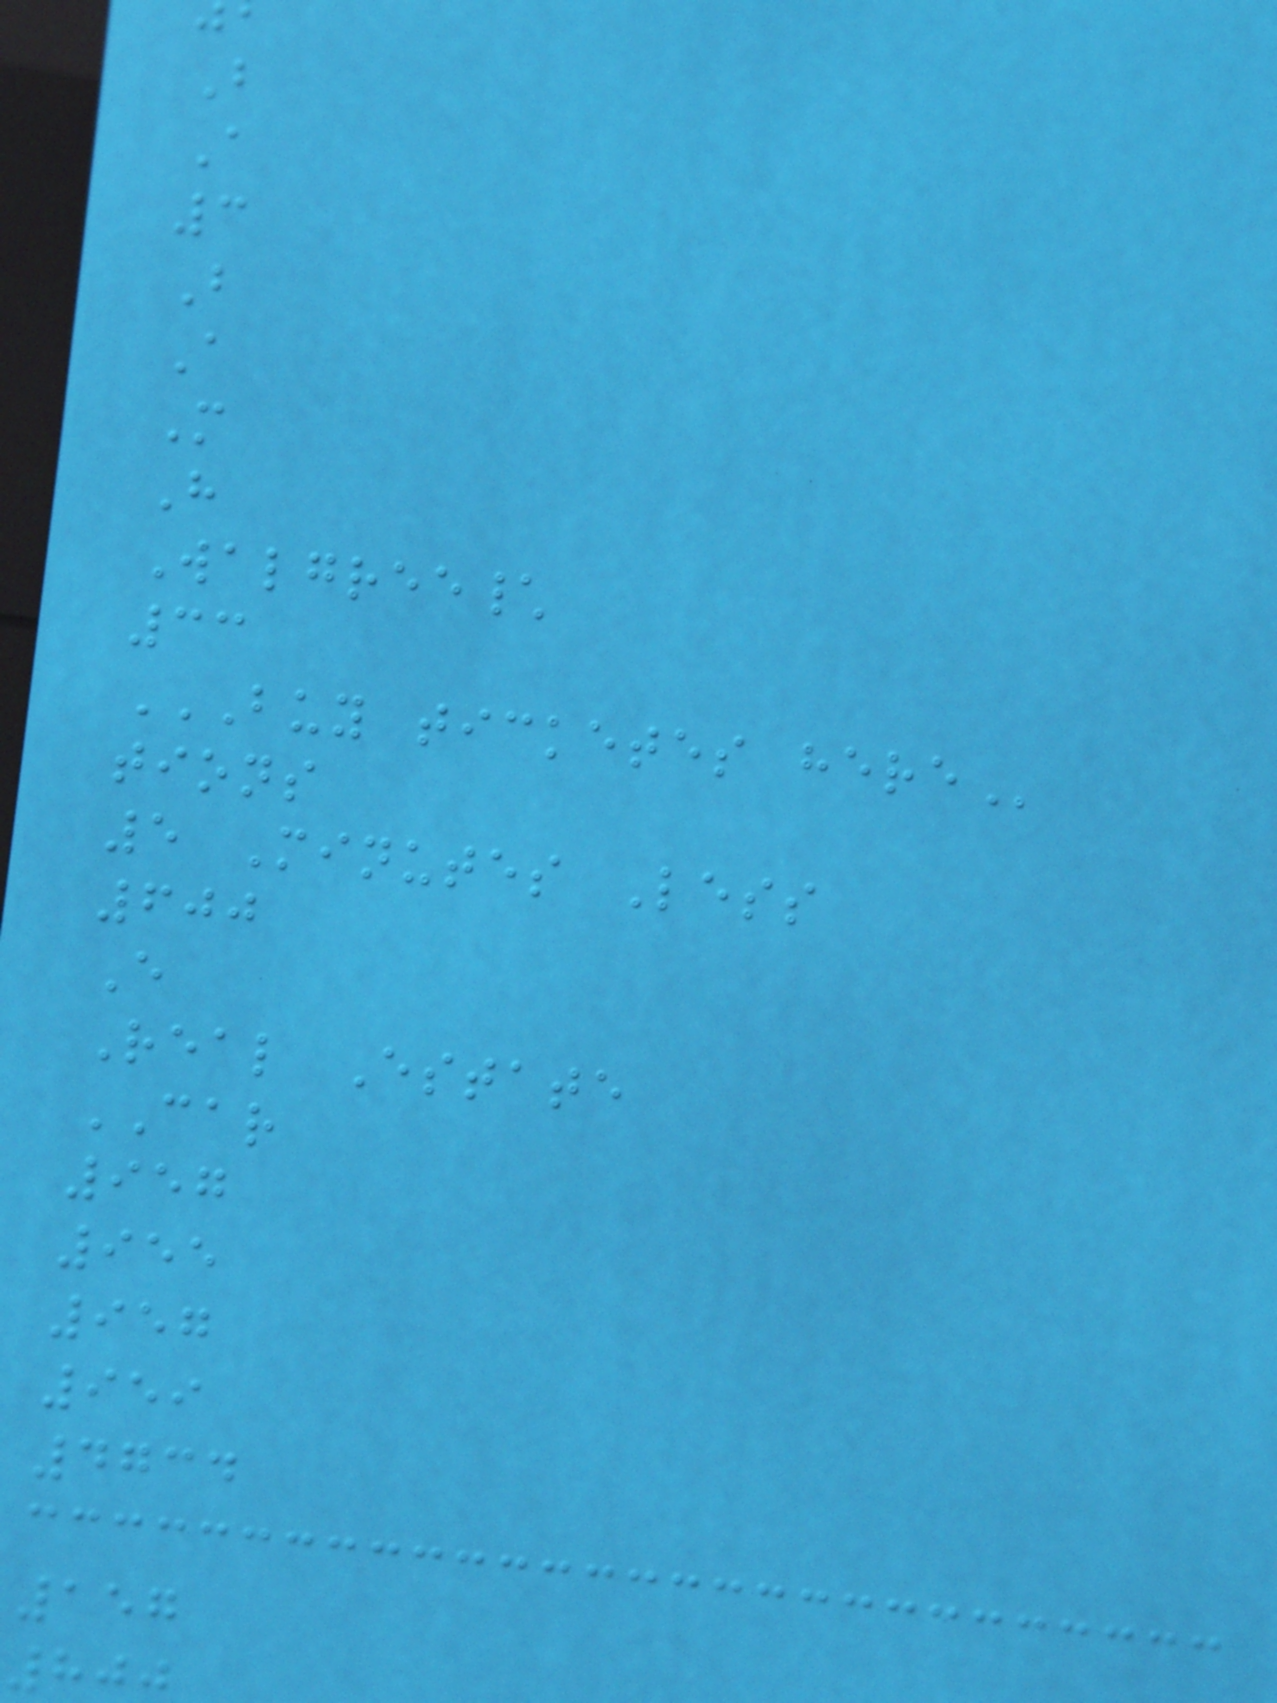B
A
3
B
A
M
H
Walgree\
33
BUY TICKETES HERE
tions
5 Minutes Less
600
E
Real Estate
CAR
957
955
957
959
4734
157
